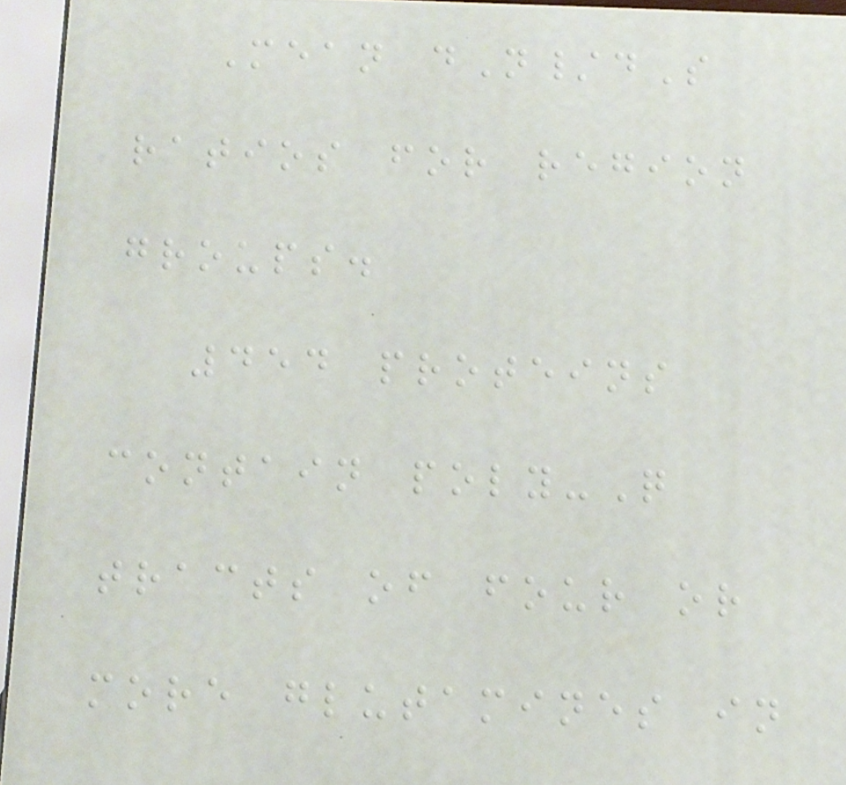Mean dN/dS
ratios for region
groups.
454 proteins
contain poly-Q
tracts of four or
more glutamines in
